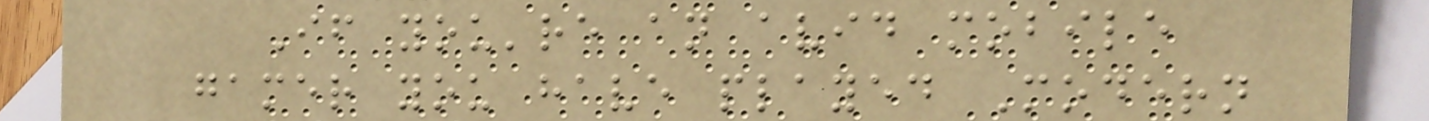If you're an avid mobile
gamer you have played Modern
